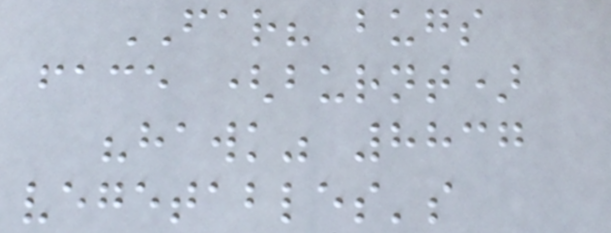FAR? bugs
face (burnt)
"hawk" 8837
vegetables's
